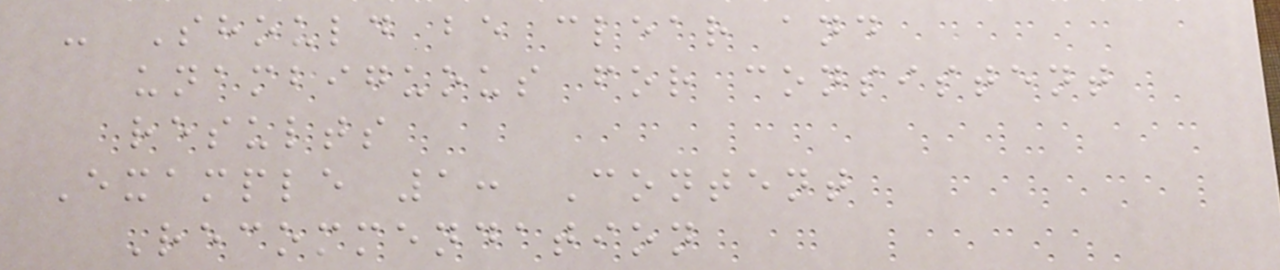- Should be clear and
unambiguous for consistent
results
Example 1: Content
Recommendation
